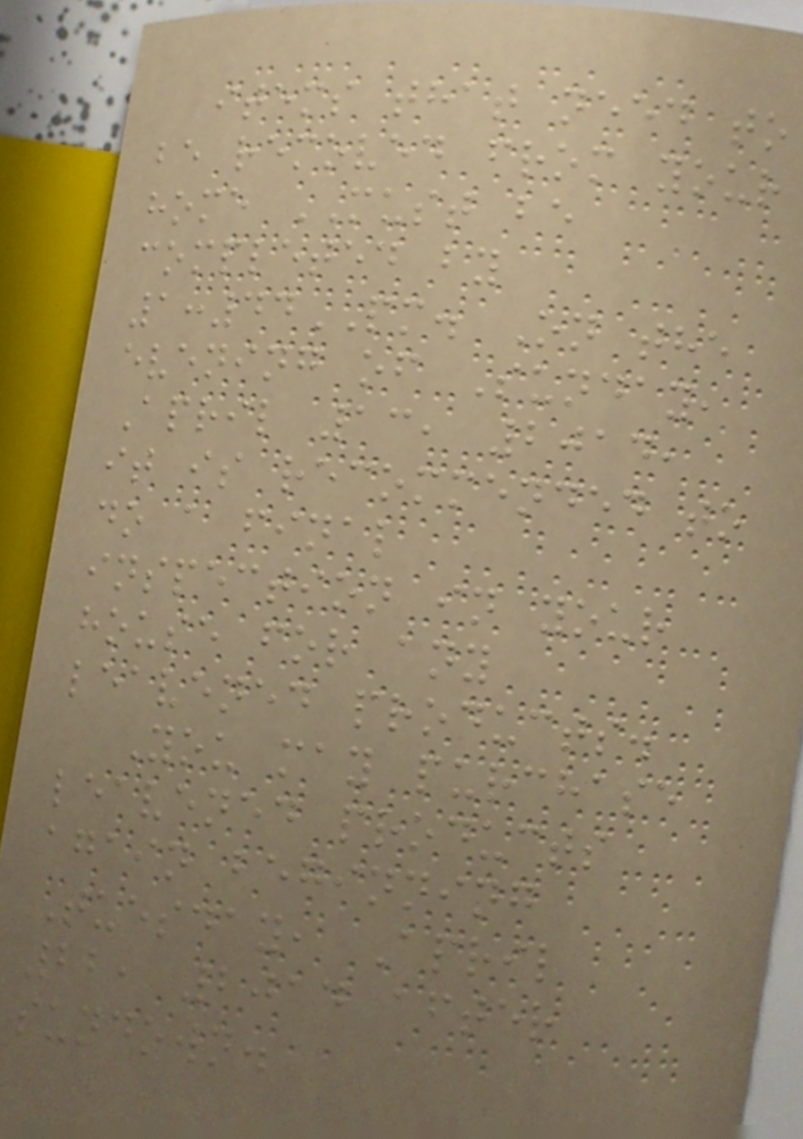items that need to
be removed from your
home MUST be
completed by
1:44PM. On the
evening of Sunday,
April 13, 2014,
it is recommended to
do a final
inspection in your
house for any
leavened products.
You may purchase
leavened products
again beginning
Tuesday, April
22, 2014 after
sundown.
